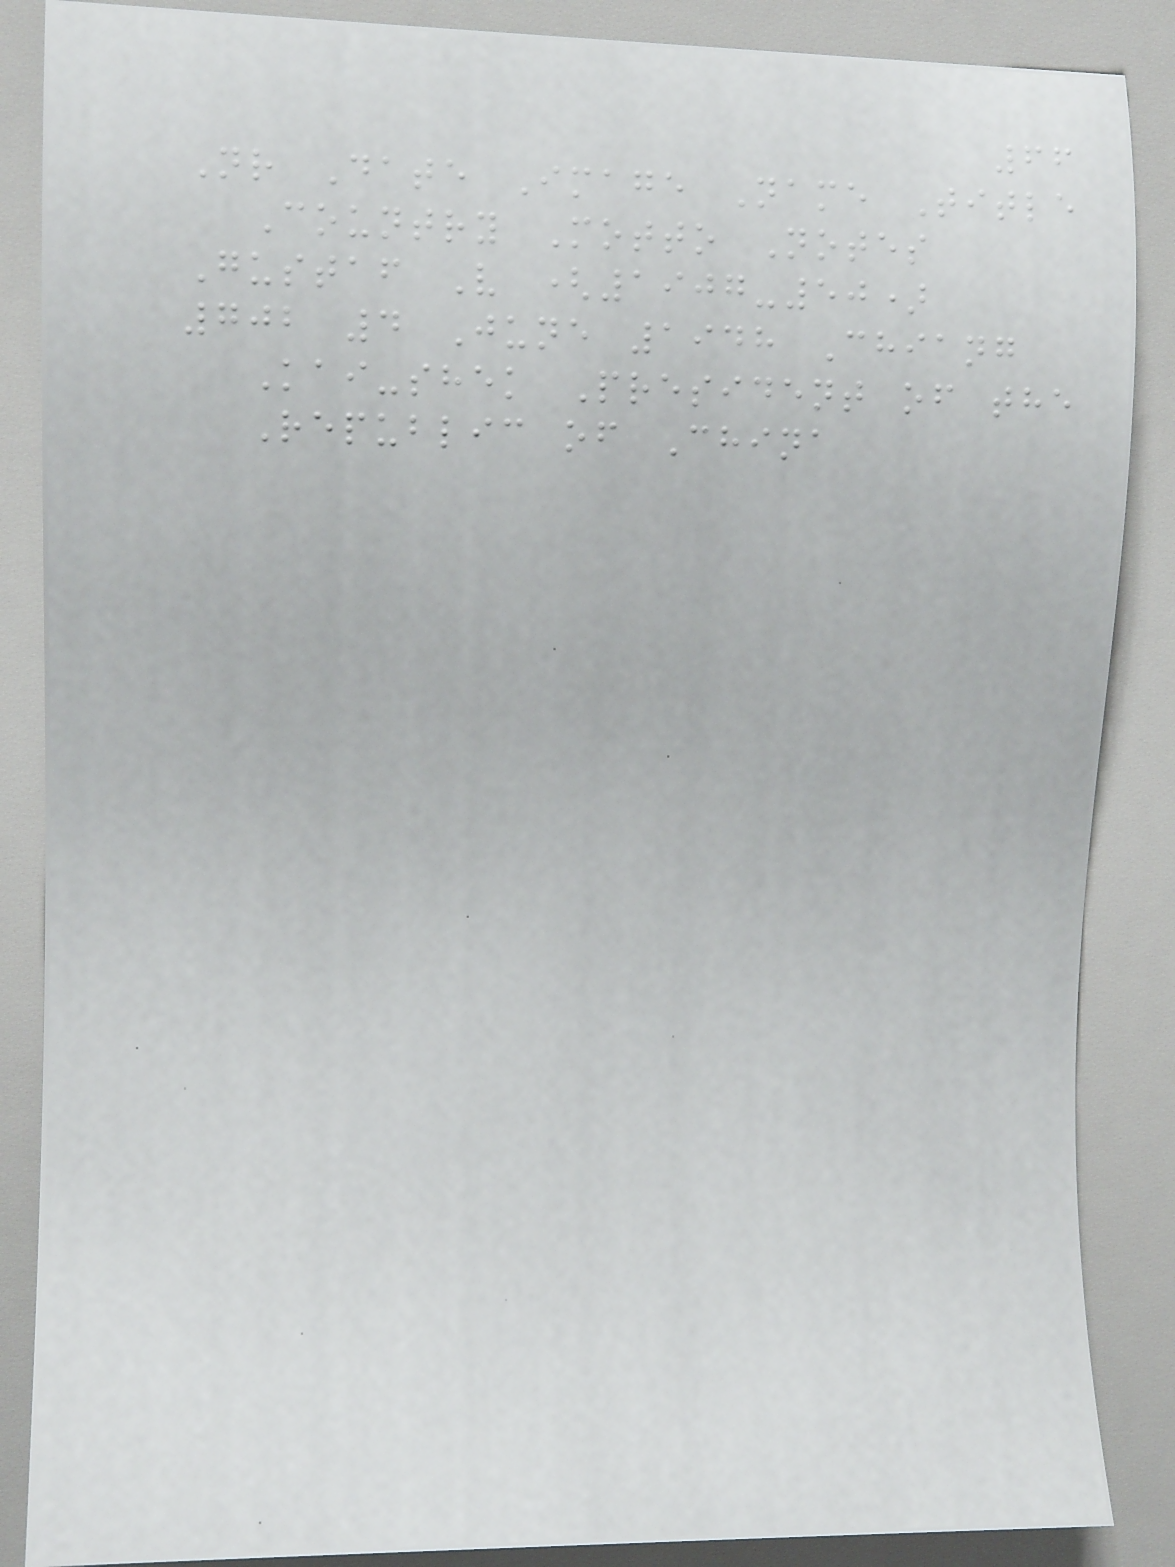66
Nr Date Image Name Title
Country Motto Notes
Gustaf V (1907-50)
702 4 June 1948 Chiang
Kai-shek President of the
Republic of China
